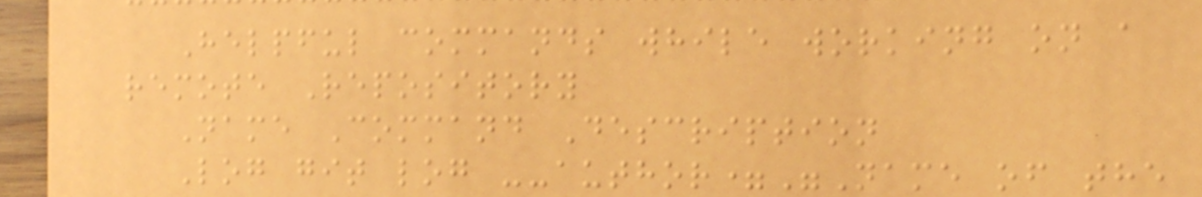Helpful commands while working on a
remote Repository
Name Command Description
Log git log --author="Name of the
